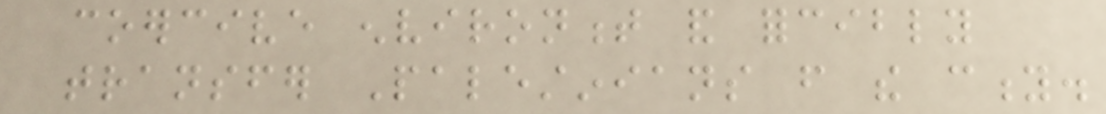coercive environment and forcibly
transfer Palestinians from the city.
